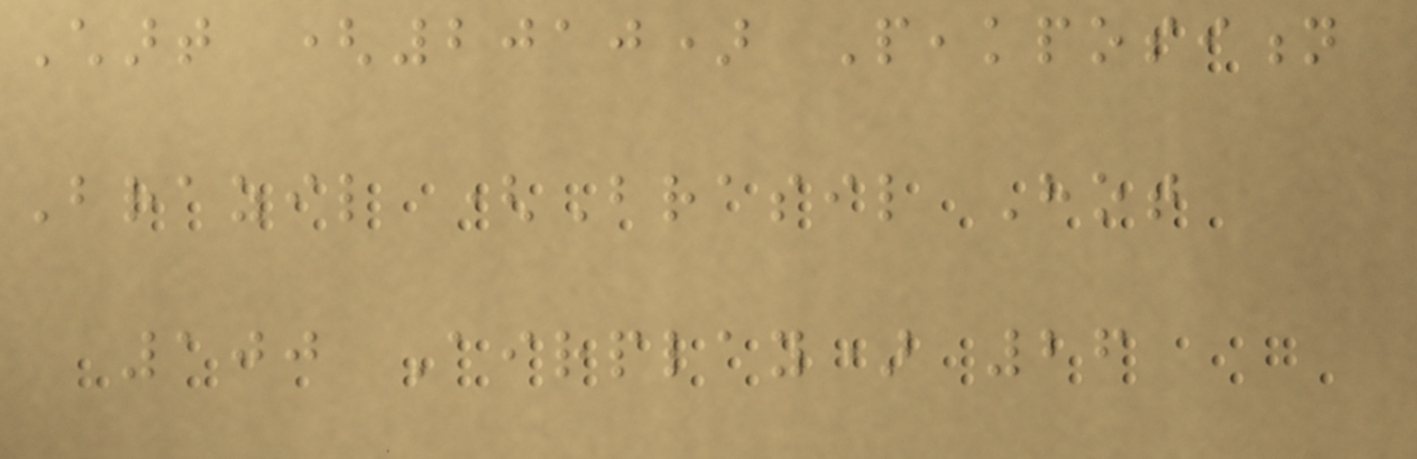Chart (2010) Peakposition
Brazil (Brasil Hot
100 Airplay) 26
